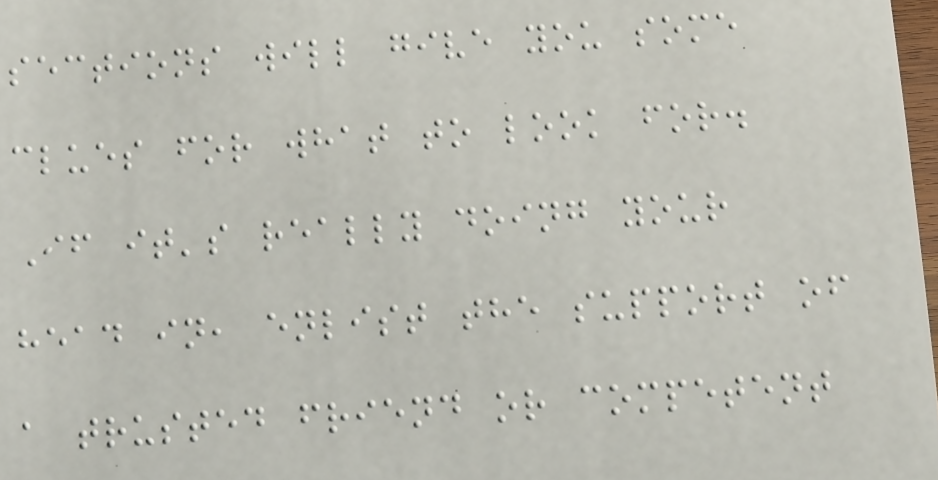sections will give you some
clues for what to look for.
If it's really doing your
head in, enlist the support of
a trusted friend or competent
